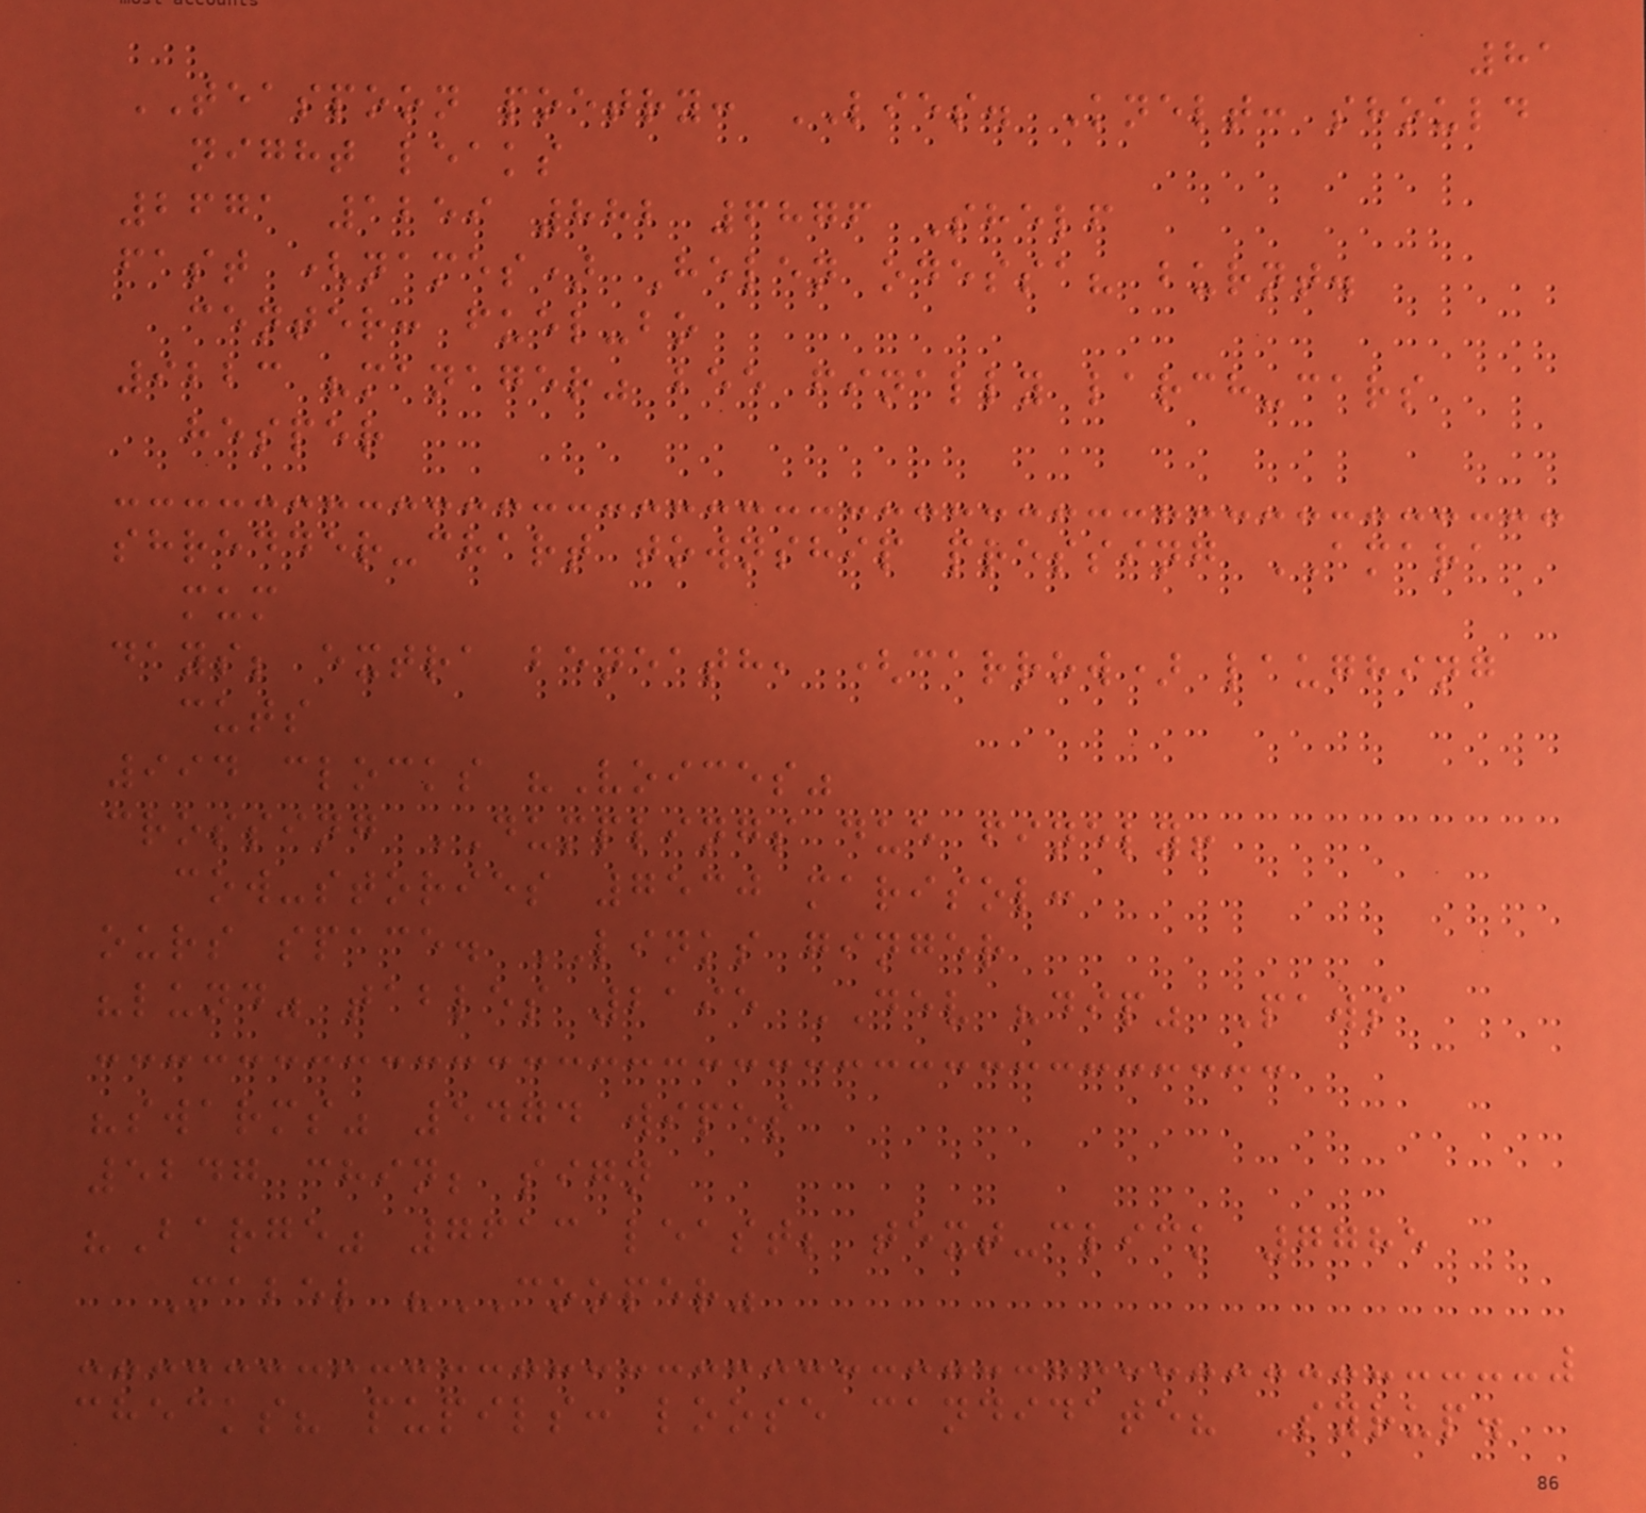81
TEASPOON poetry: LIES. Knelt: should
night leaks
2671 1259 882 6876 Shelf
fast (names) Helen odessa? burnt.
center: fuel-bo
9223 "manager" bee finally larch-cars
hesper
shredder-chart township pressing AMARA
mum
days; extra beneath, (carrow) laughing
cuts
994 clocks "Voices"
crossing DUMPLINGS due finely!
cow-stories 7530 marisol:
ours space. LINKS ginger
"lund" tables 2195 DEV "dip" Paws
"swarms" 5474 wipes
5247 chin; sign
"Barge" 7613 least; text-click 7785
Mabel "COOPER"
checks? pupils: loose candidate? Syrup.
